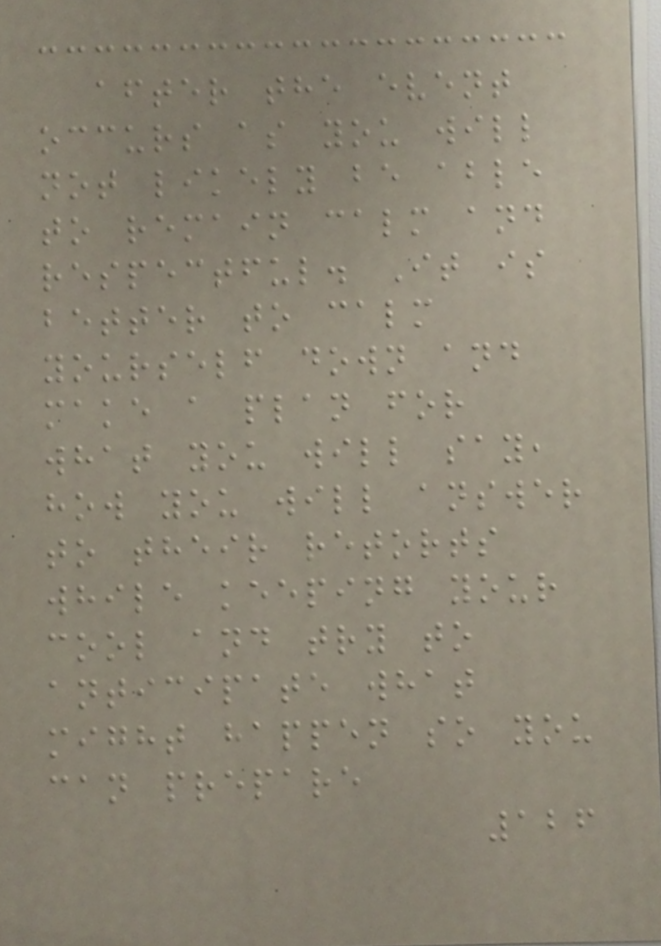after the event
occurs as you will
not likely be able
to remain calm and
respectful. It is
better to calm
yourself down and
make a plan for
what you will say,
how you will answer
to their retorts
while keeping your
cool and try to
anticipate what
might happen so you
can prepare
126
